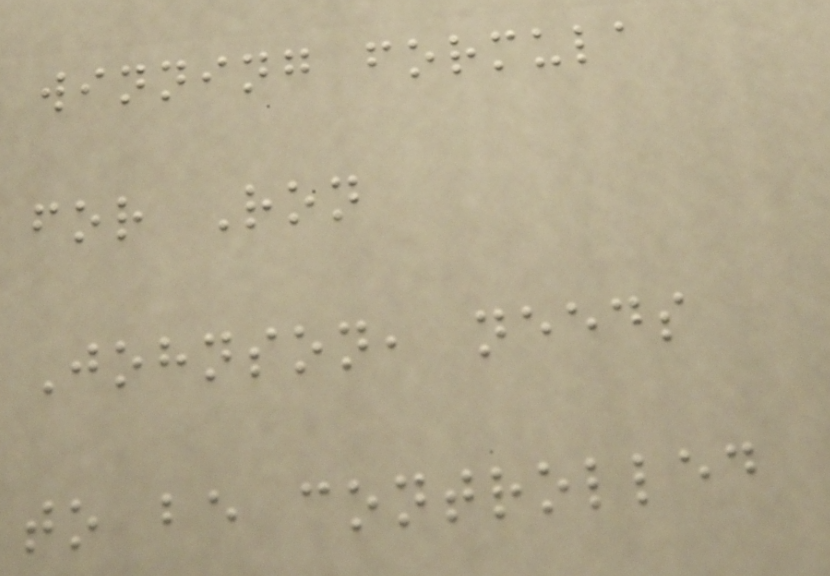winning formula
for Ron
Johnson, needs
to be controlled
